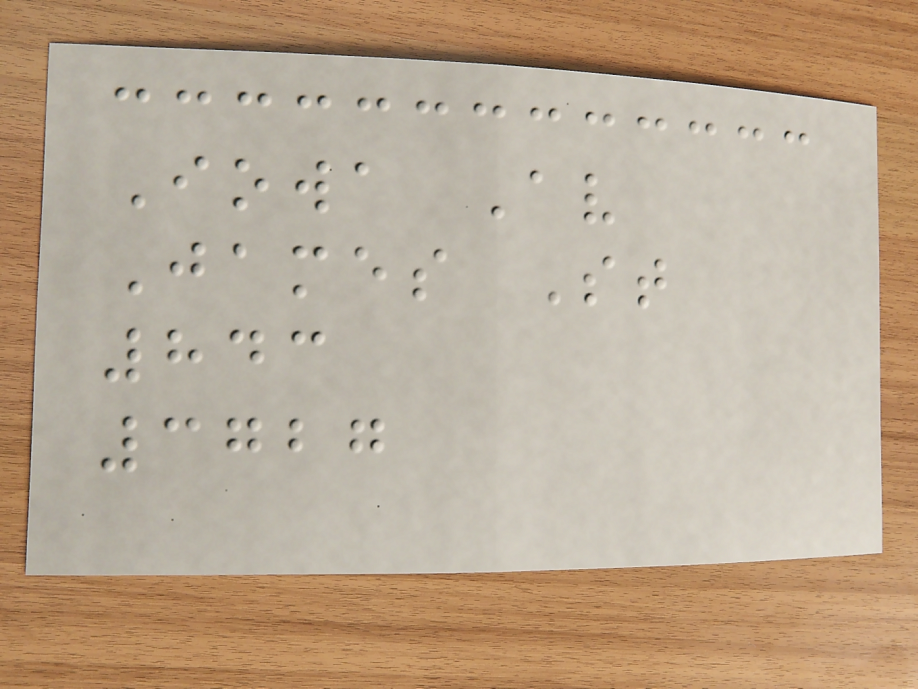Iowa Av
James St
843
3727
